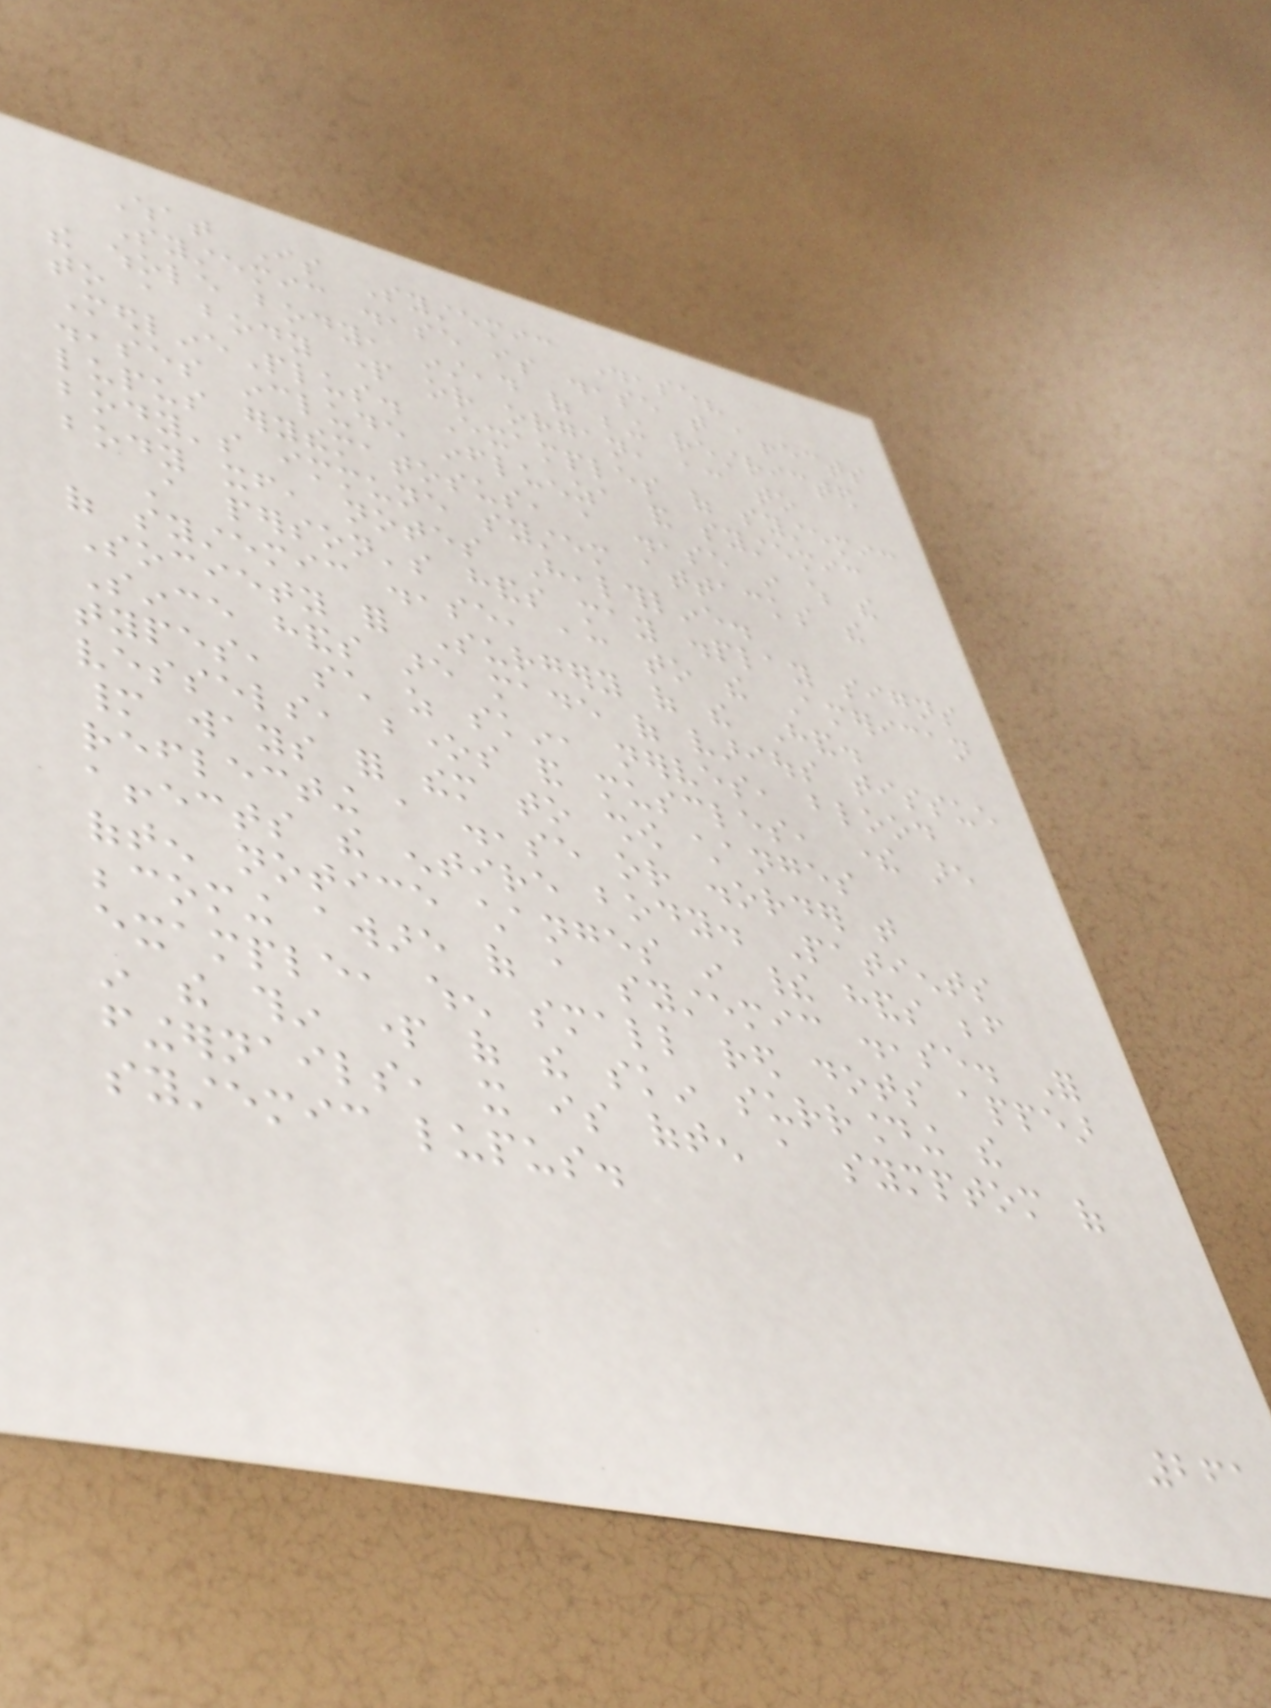What Is Systemic Disease?
Systemic disease is disease that affects
the whole body, instead of being restricted
to a body part or organ, according to
MedlinePlus. Examples of systemic
diseases include influenza and systemic
lupus erythematosus, a disease in which the
body's immune system attacks the
body itself, notes Healthline.
A person's hands may display signs
of systemic disease, according to the American
Society for Surgery of the Hand.
Since hands are made of various tissue
types, such as skin, nerves, blood
vessels, bones and muscles, there are
many ways for them to show changes
reflecting a disease or disorder that
affects the entire body. Patients
often notice changes in their hands before
becoming aware of a systemic disease. For
example, when small red dots appear
in the thin part of the skin surrounding the
fingernails, it is often a symptom of
systemic lupus.
261
